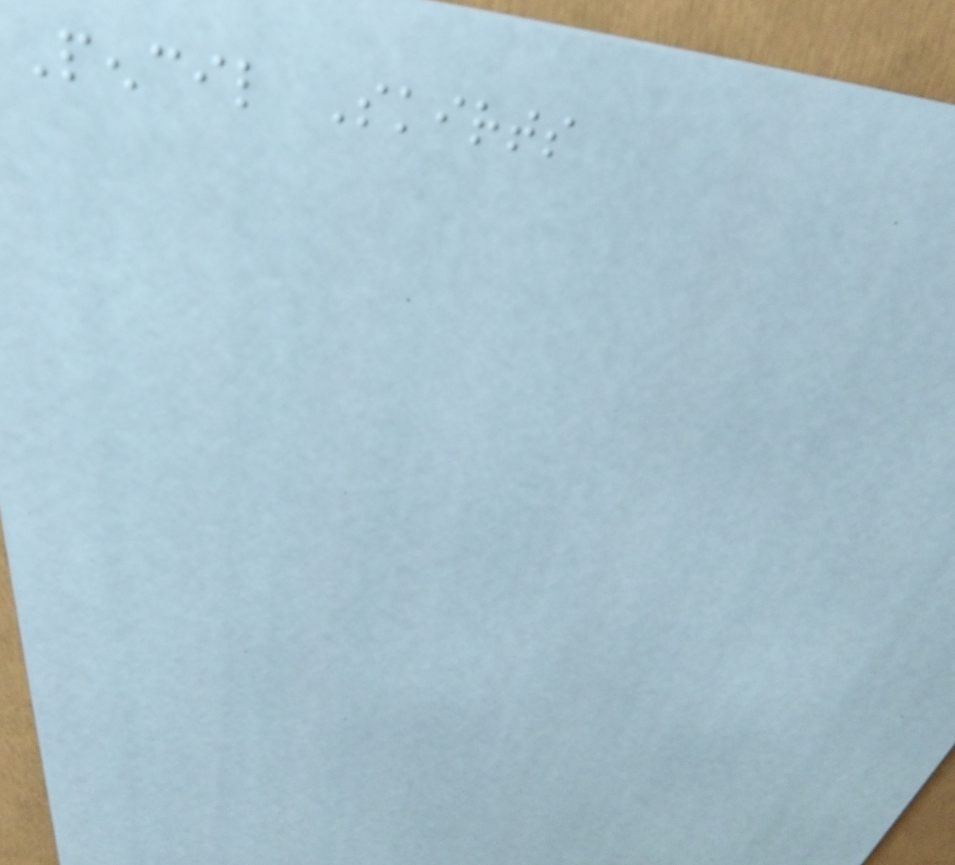Pencil Skirts
